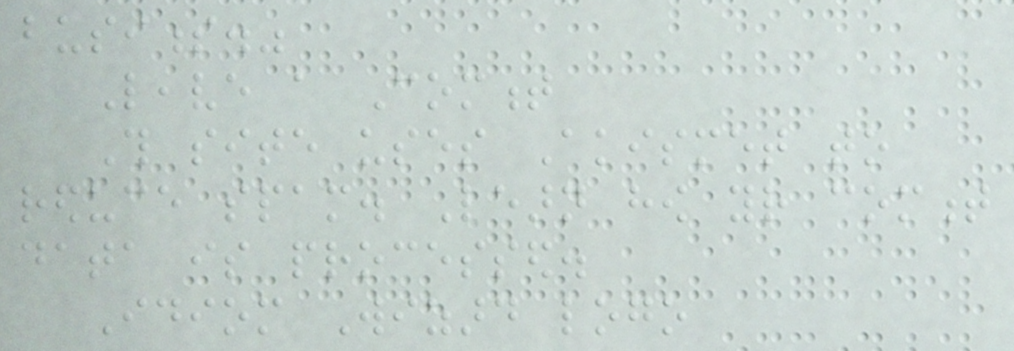business."
Leave a Comment
This site uses Akismet to
reduce spam. Learn how your comment
data is processed.
Idiom Wizard logo
